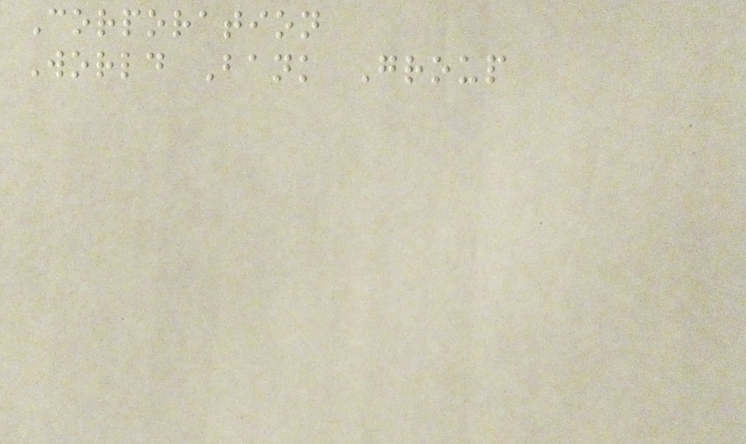Corporation
World Bank Group
